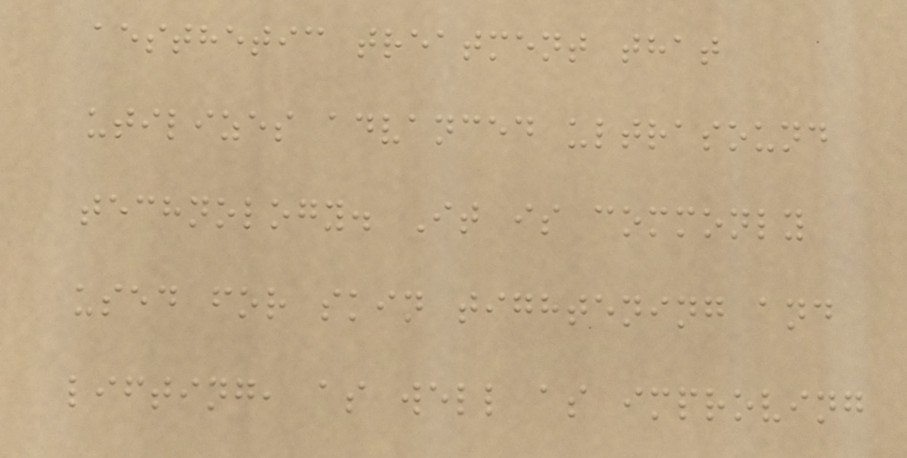aesthetic treatment that
utilizes advanced ultrasound
technology. It is commonly
used for skin tightening and
lifting, as well as improving
